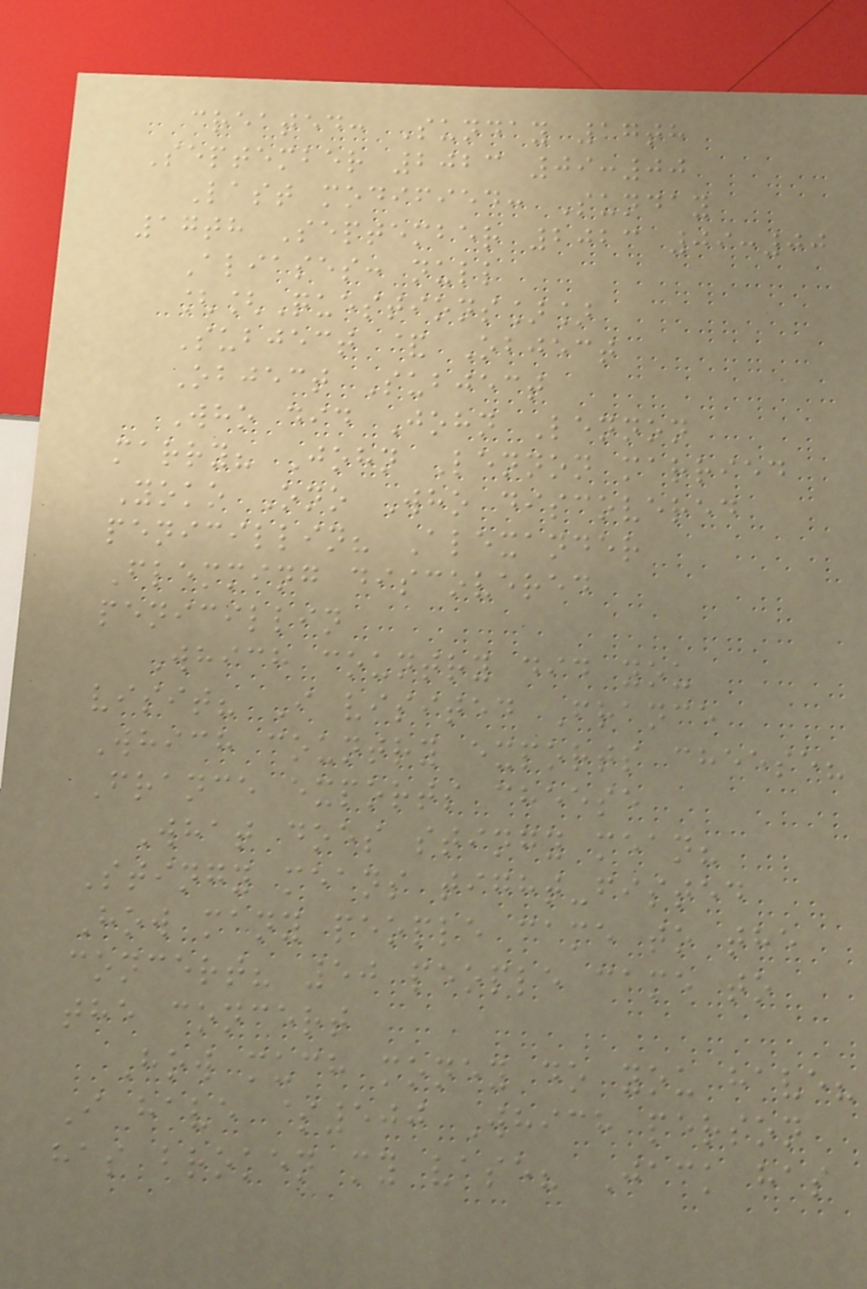created: Sunday 17th
September 2023 09:00
Last modified: Sunday
17th September 2023 09:00
Aliases: null
[[Questions]]
Subject & Object
Object Subject
Who did John Lennon
marry? John Lennon married
Yoko Ono Who discovered
penicillin? Alexander
Flemming discovered
penicillin
Which country did you
visit? I visited France
Which country exports cheese?
France exports cheese
What does stingy mean?
Stingy means tight-fisted
How many people came to the
concert? 50 people came to
the concert
How much money do you have?
I have $500 Which person
has broken my vase? Jack has
